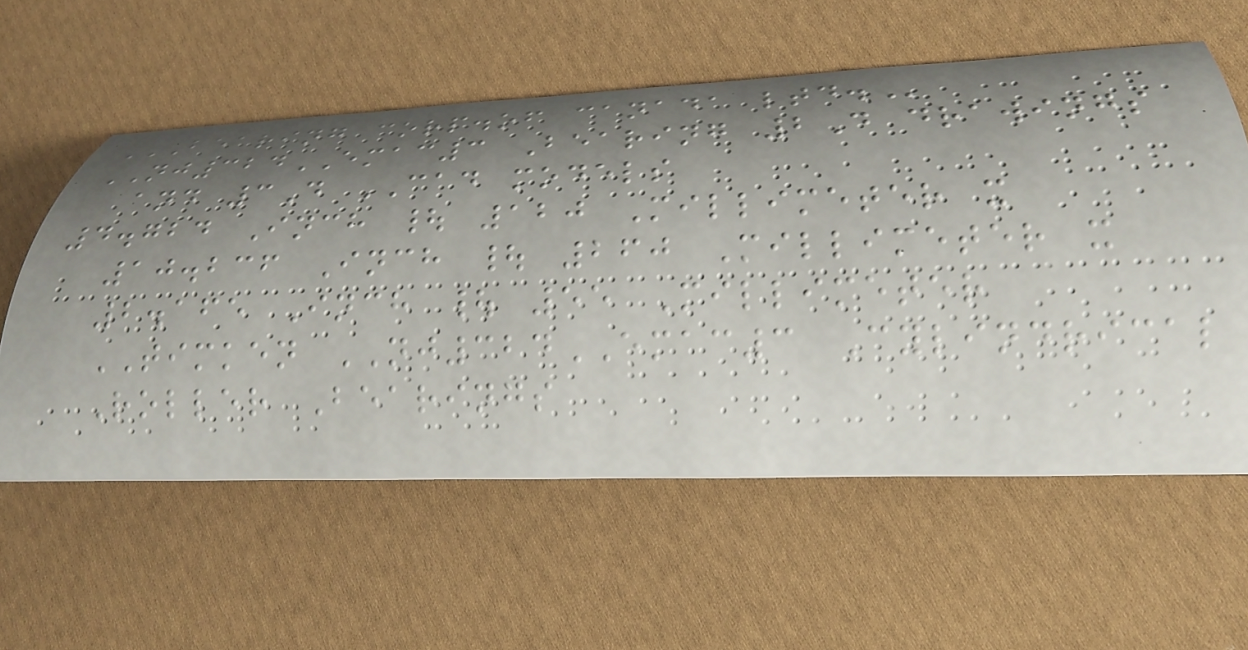BEARING CORP.OF CANADA LTD.
NJ324EMAC3 Bearing 2D drawings
and 3D CAD models
4.724 Inch | 120 Millimeter x
10.236 Inch | 260 Millimeter x
2.165 Inch | 55 Millimeter
TIMKEN NJ324EMAC3 Cylindrical
Roller Bearings
